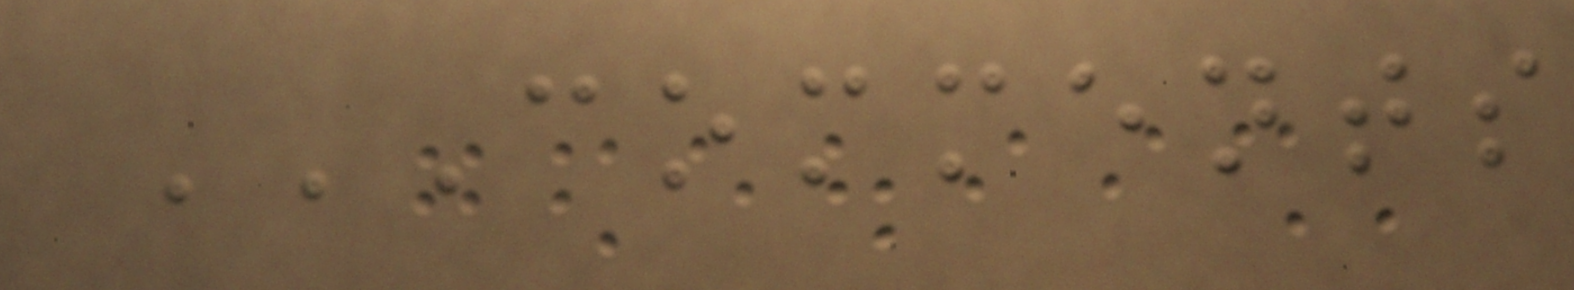COMMENTS
